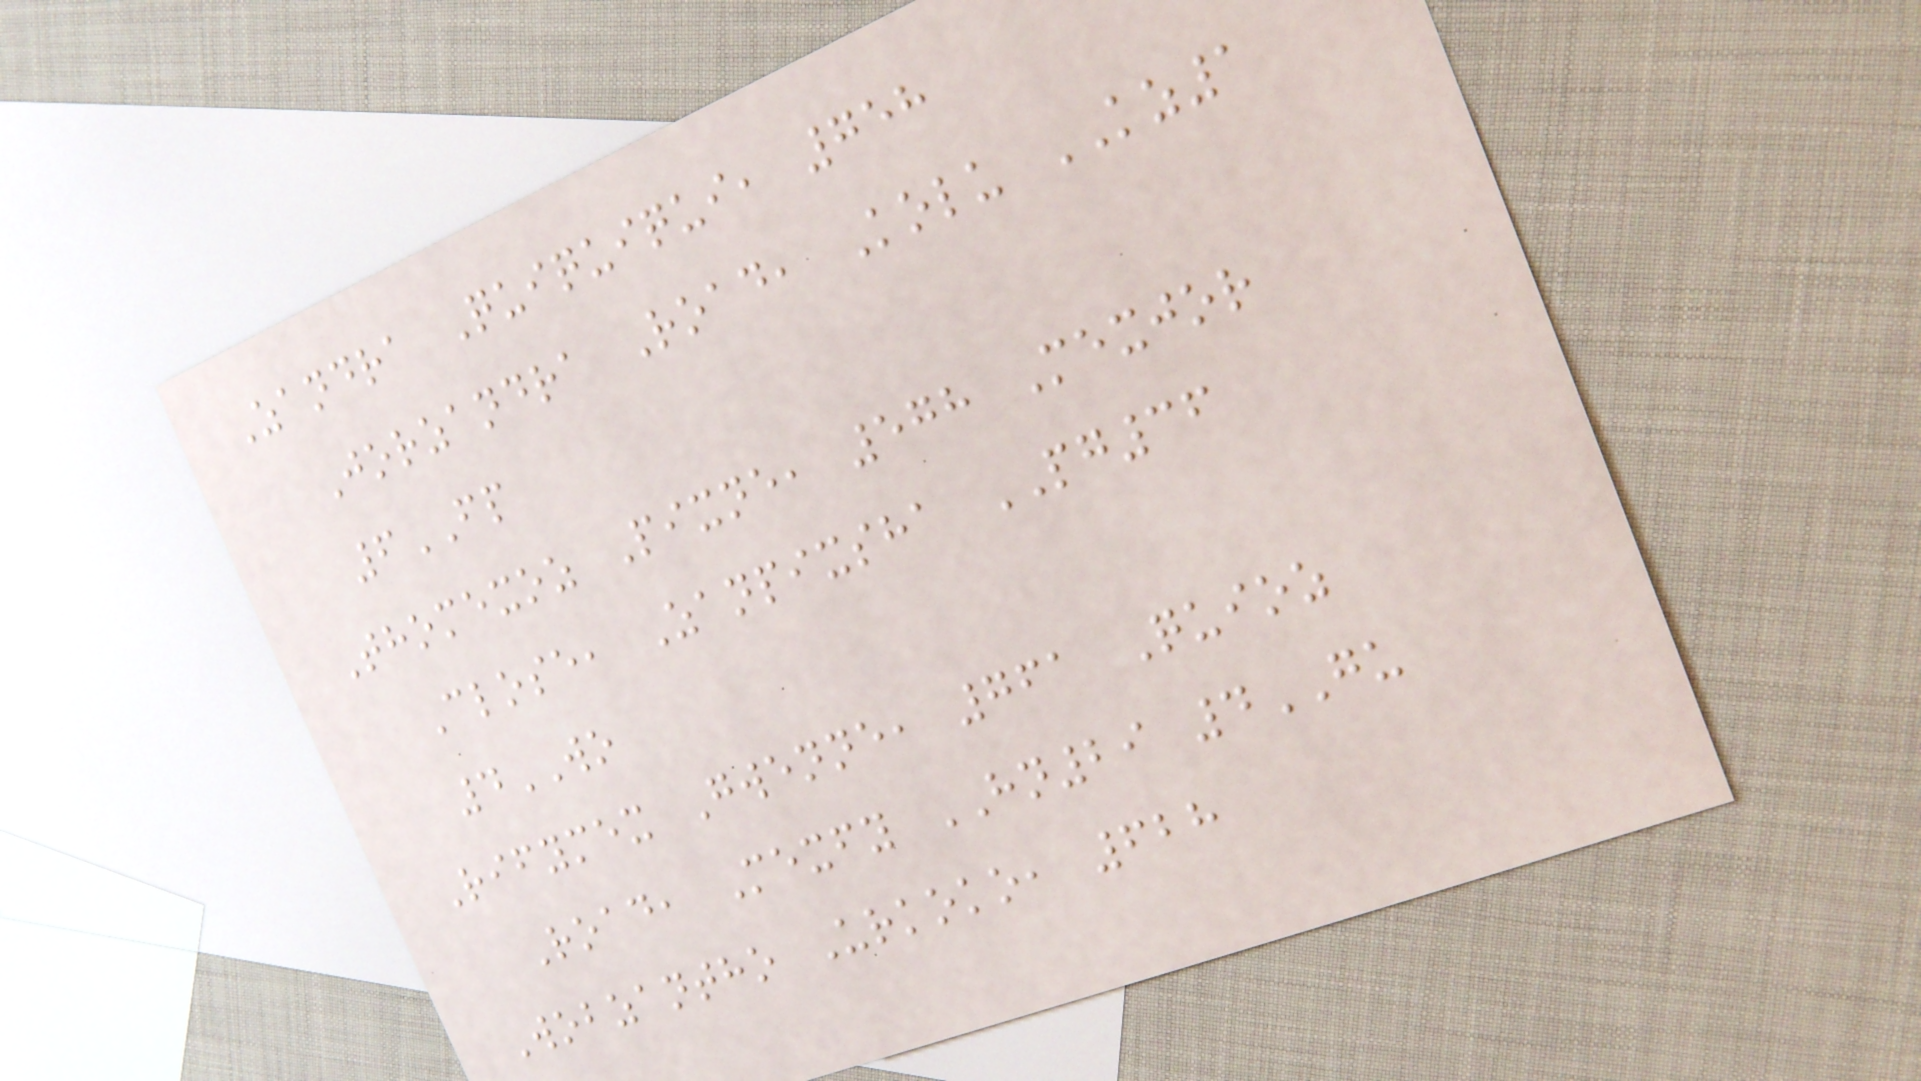Zandra Quiquiqui, 758
Jorzandra Road, Kolu KZ1
6FP
Thomexoz Pixne, 578 Mexjor
Close, Zanpixsha PG36
4WO
Rifymex Gwenne, 761 Quioz
Road, Mexfy HN29 4GU
Wobzantho Urkoko, 628
